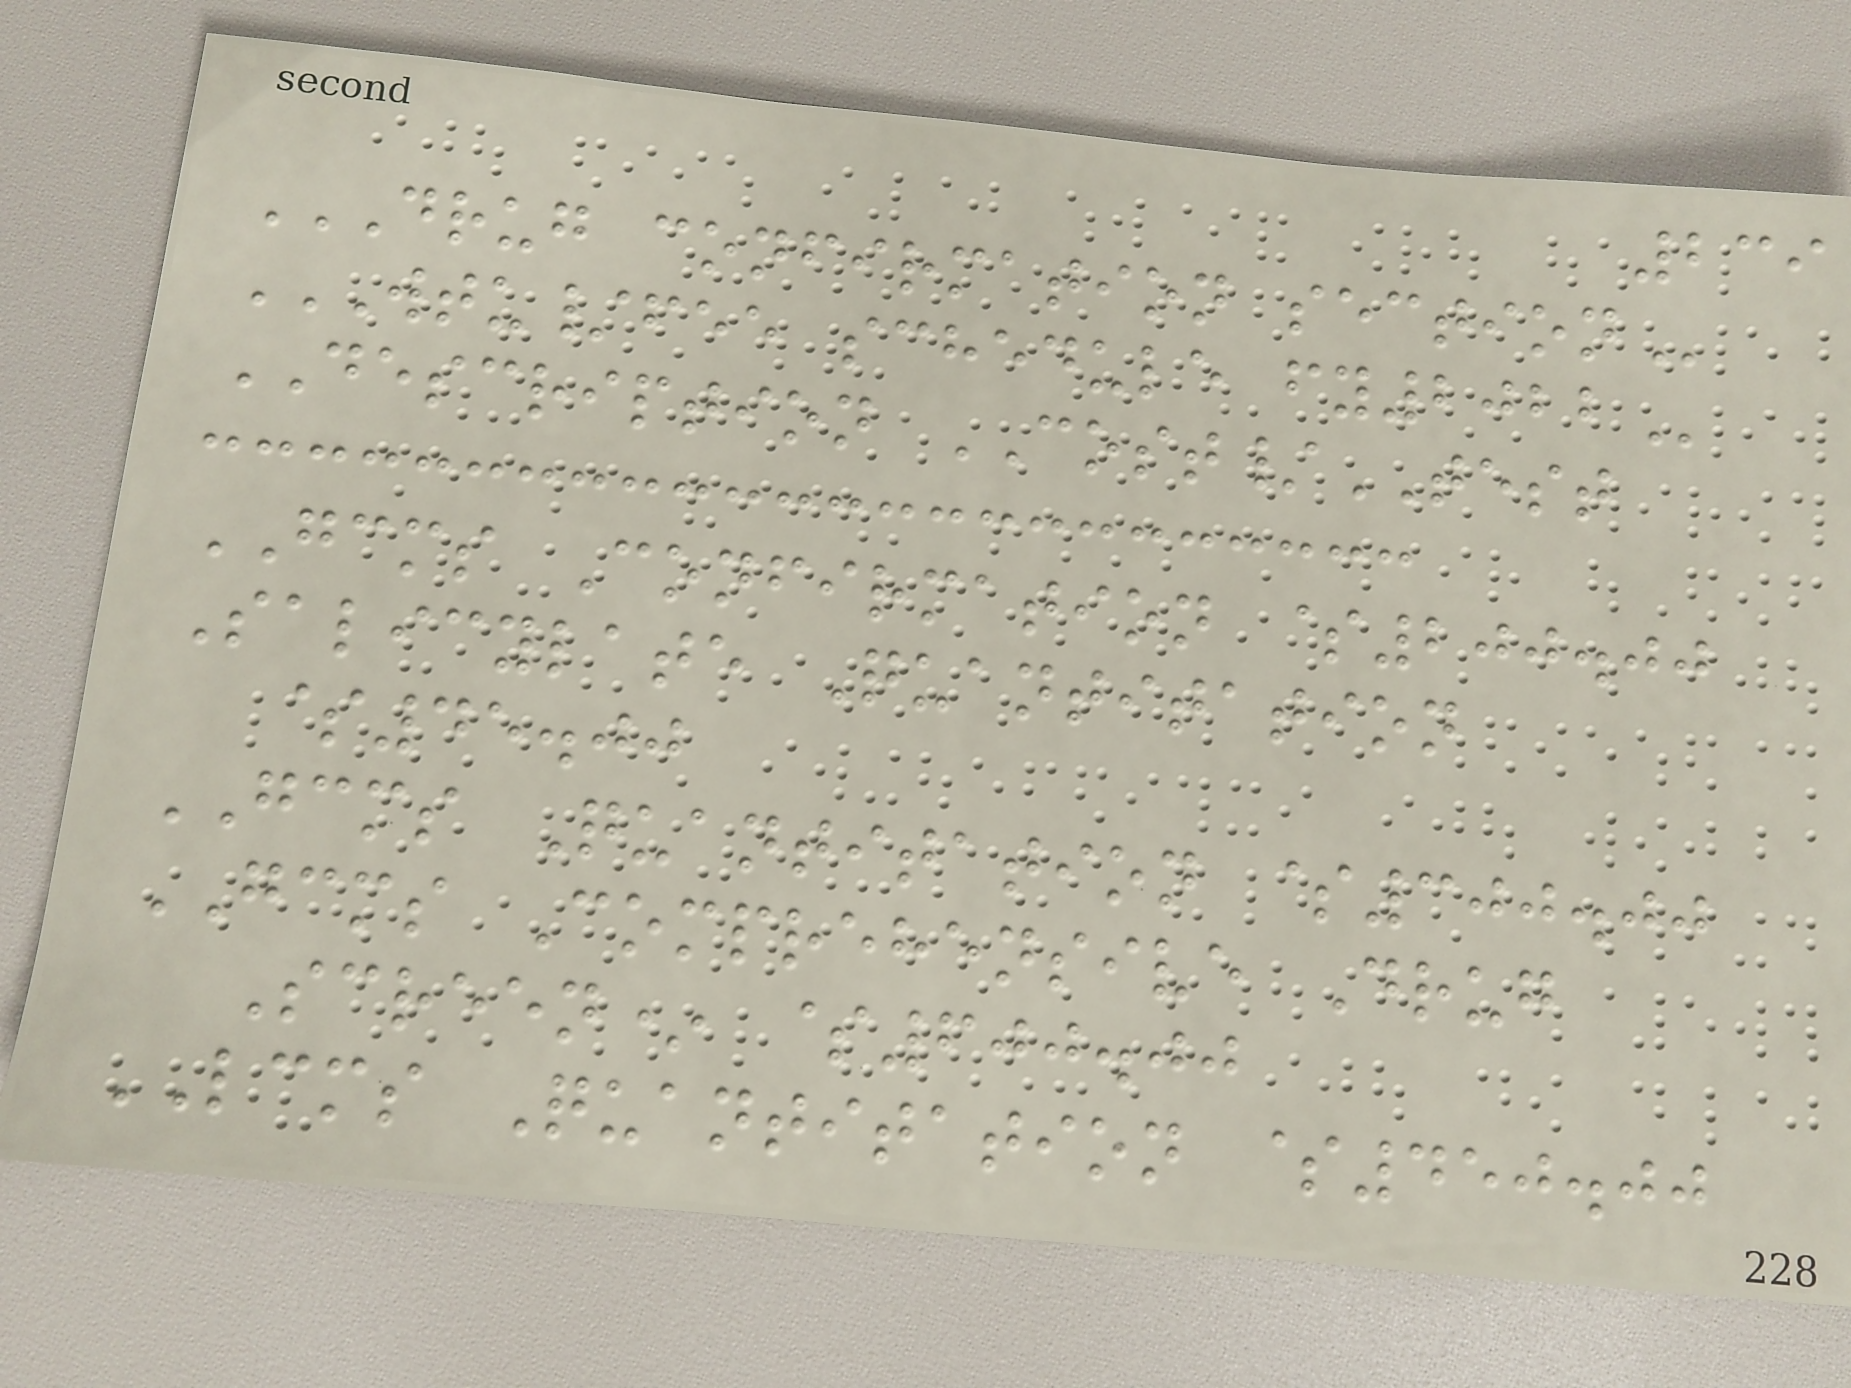239
DRUG CONFIRMATION SECTION
WTU/FEE SCHEDULE FY2022
DESCRIPTION COST/TEST
GCMS Confirmation $200.00
Salicylate Quantitation
$45.00
GCMS Quantitation $300.00
GCMS Comprehensive Drug
Screen* $600.00
LCMS Quantitation $450.00
